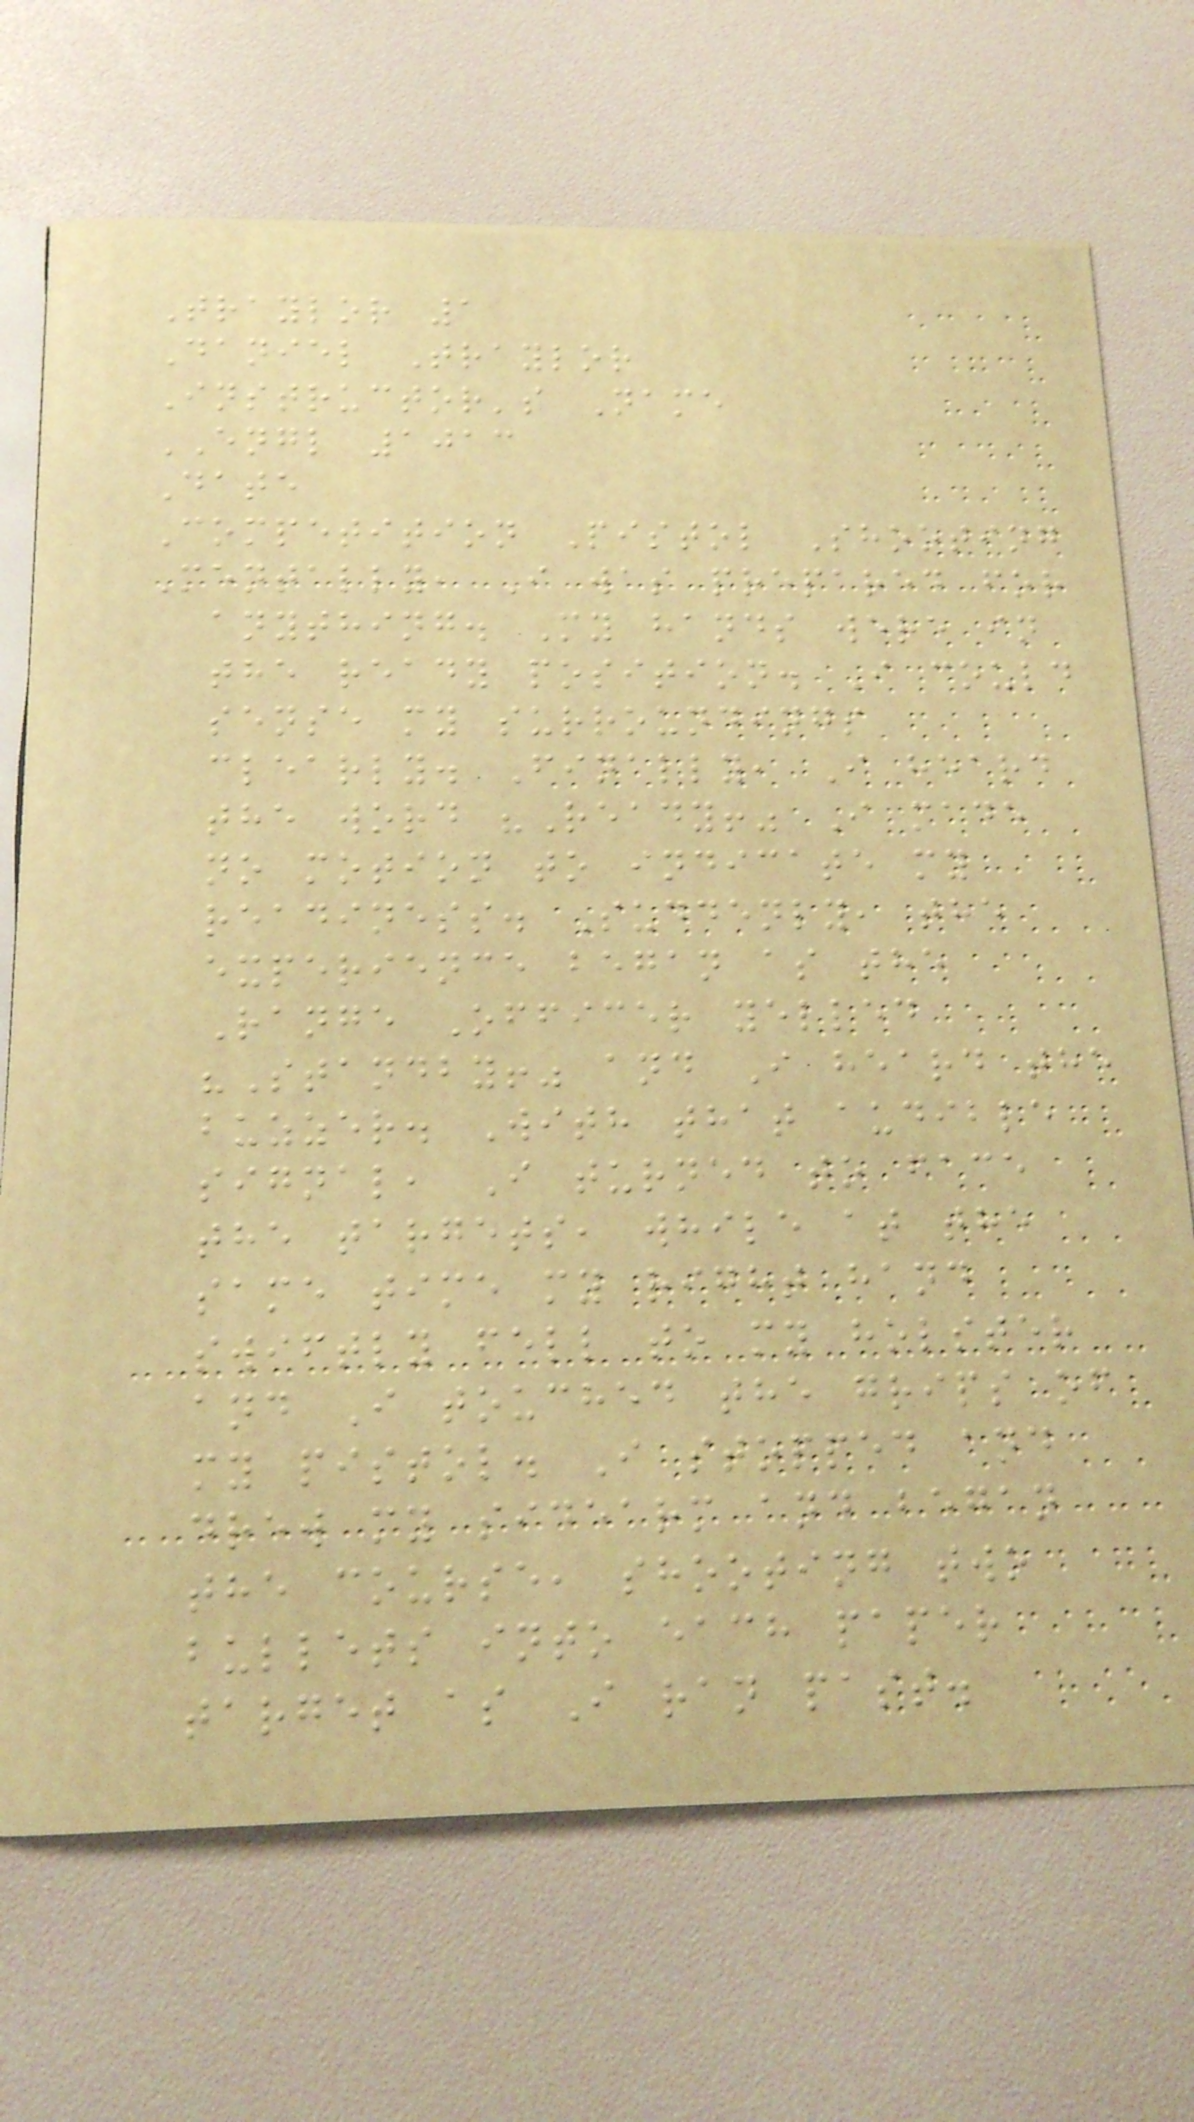Traylor 1
Daniel Traylor
Instructor's Name
ENGL 1013
Date
Competition Pistol Shooting
Mentally, I was prepared for
anything. My hands were in
the ready position. I could
sense my surroundings
clearly. Finally, I heard
the word "Ready!" I made
no motion to indicate my
readiness. Suddenly, the
experience began as the
Range Officer yelled
"Standby!" and I heard the
buzzer. With that audible
signal, I turned to face
the targets, while at the
same time my right hand
swiftly fell to my holster
and I touched the grips of
my pistol. I stopped and
drew my sidearm and began
the course, shooting two
bullets into each paper
target as I ran past.
